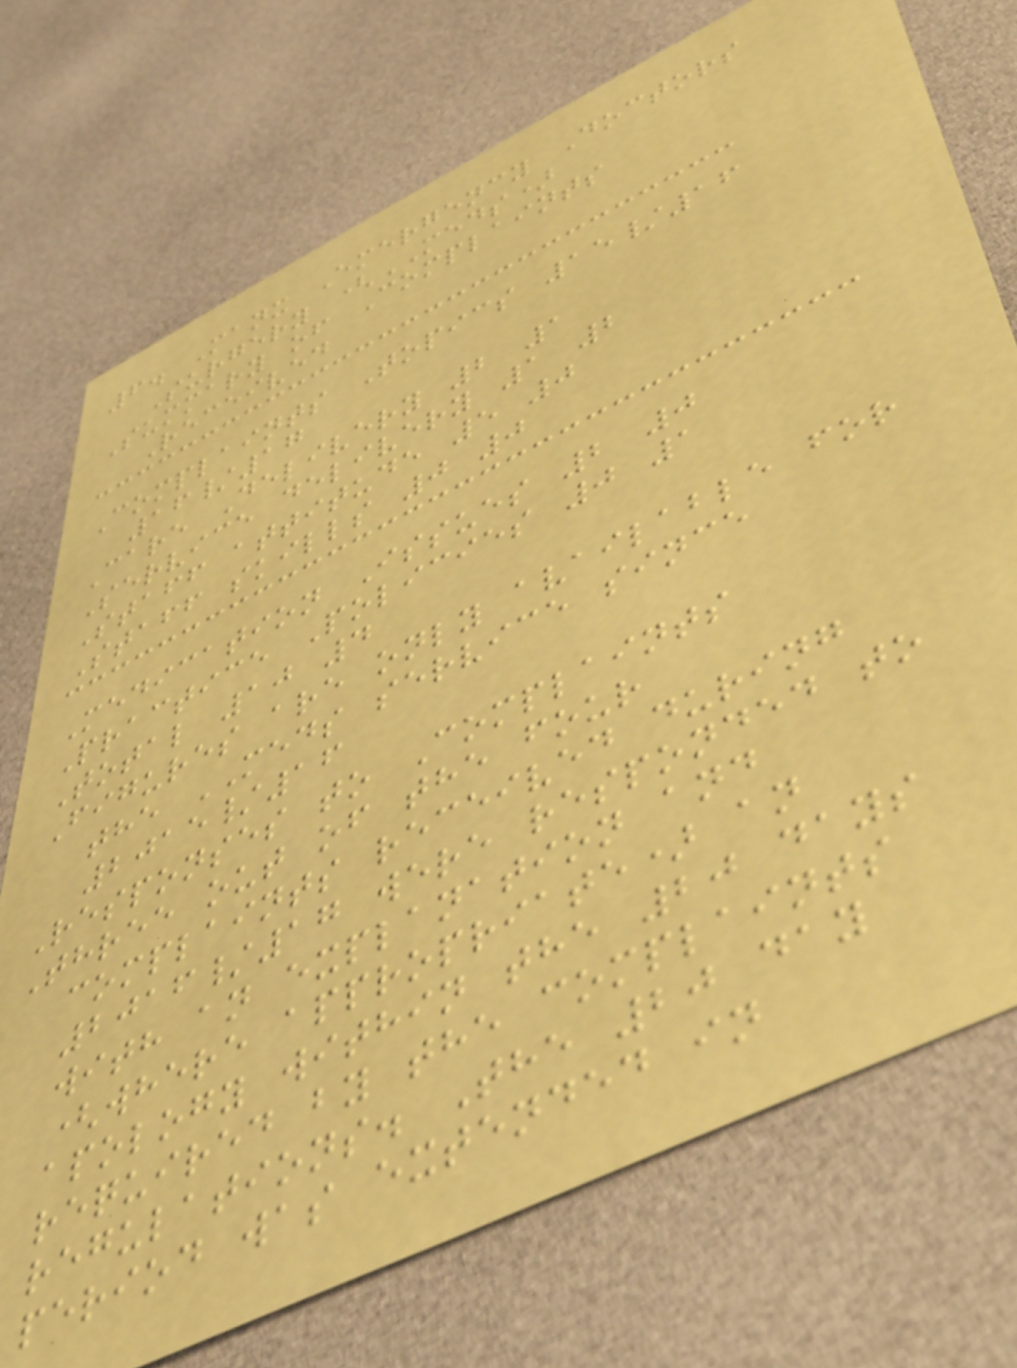6. Manx Emergency Doctors
Surgery (MEDS)
Summary of Complaints
Received
Complaints Topics 15/16
16/17
Care Delivery 2 1
Service delivery 1 2
Staff attitude 5 0
Staff skills 0 0
Medication Issues 2 0
Practice Policies 0 1
Total 10 4
Figures are only available for
the MEDS service since
2015/16
Responses to Complaints
Three out of the four
complaints received during
2016/17 were responded to
with an explanation and
(where appropriate) an
apology within the 20 days
required by the complaints
regulations. The 20 day
period was extended in
